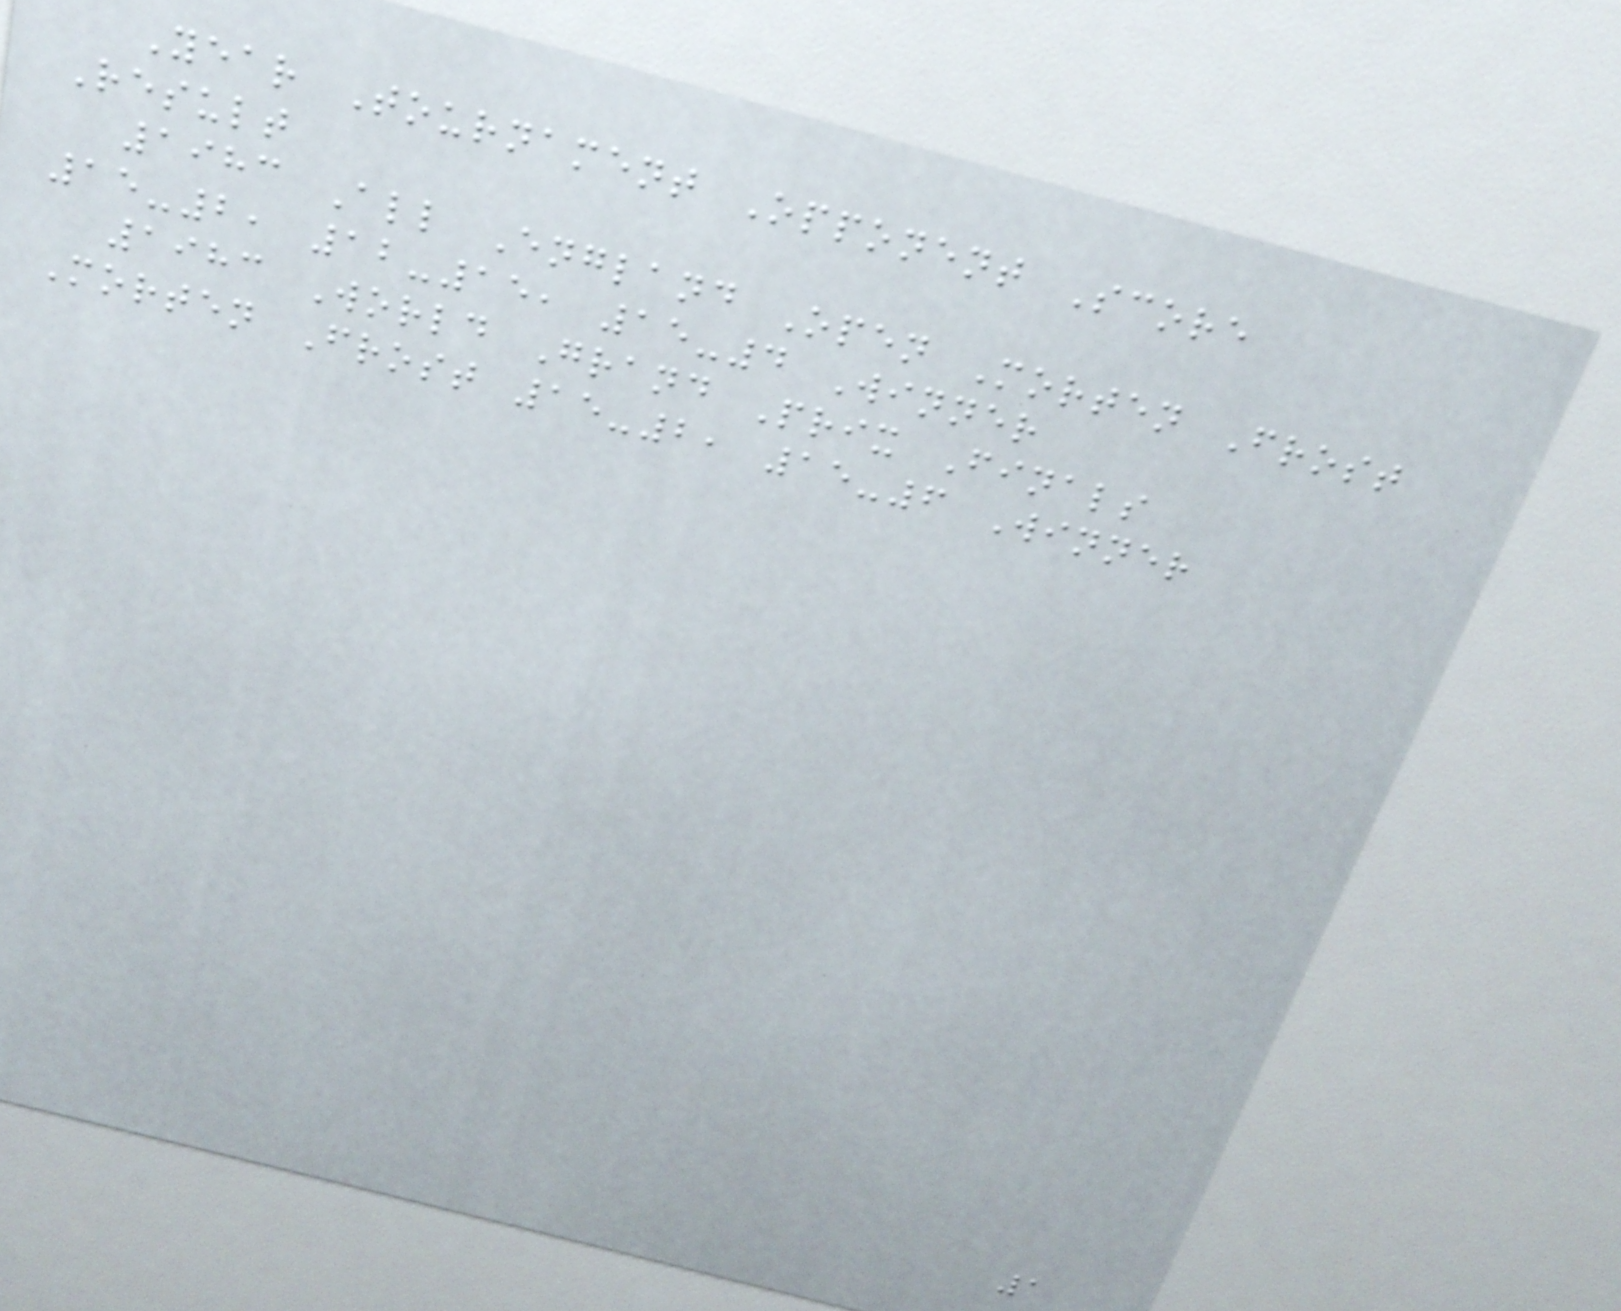Year Tournament Opponent Score
Result
1983 All England Open Morten Frost
15-2, 12-15, 15-4 Winner
1983 World Grand Prix Finals
Morten Frost 15-2, 15-6 Winner
1
